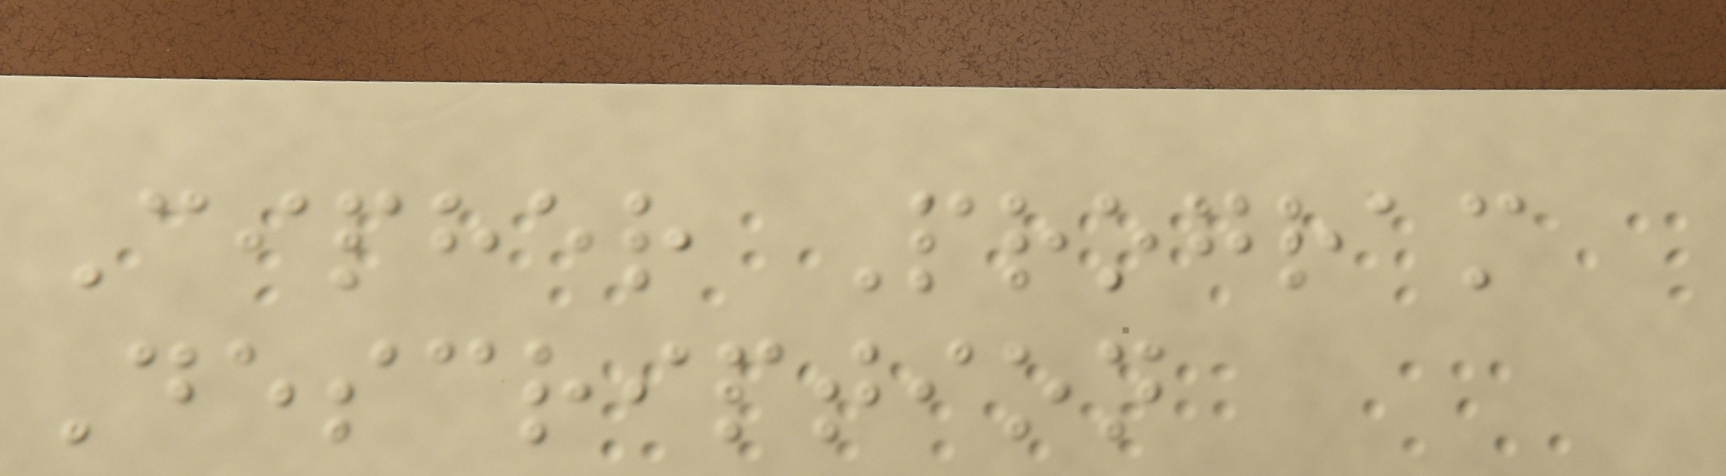Cipher Program
Description
